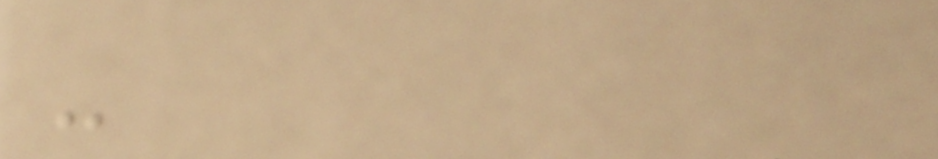-
